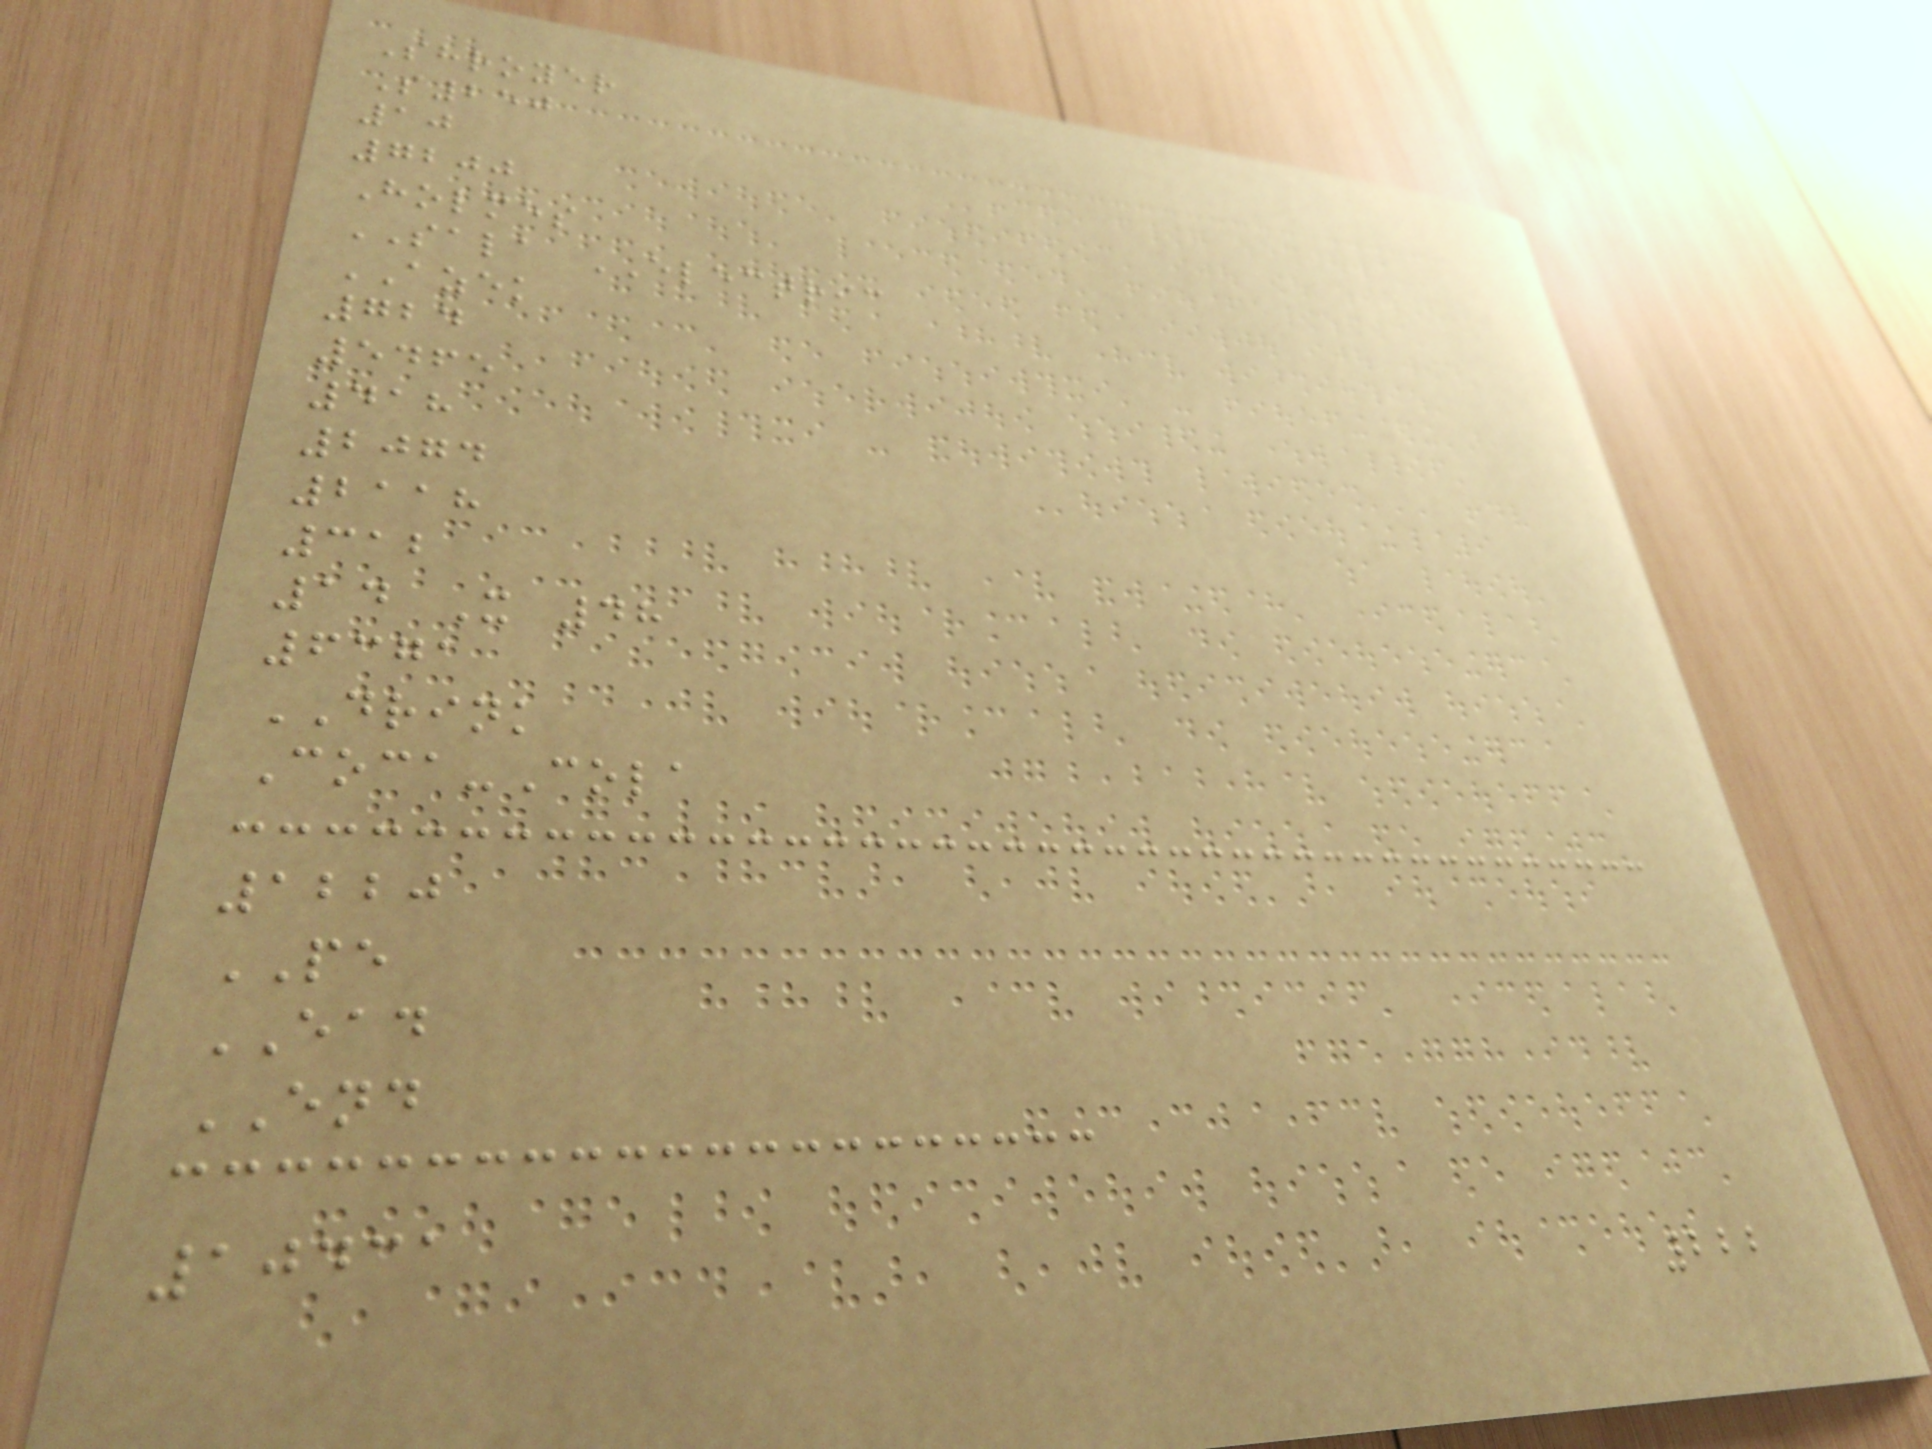Shroyer
S250
10
7200
Holmes
SALA ELECTRIC
AZEK
724
5465
418
2074
2118
312
14 X 48
6371
DRINK
Coca-Cola
1220
PE
EAD
END
10431
222
